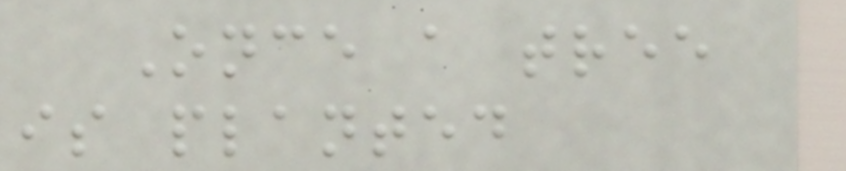Once a tree
is planted
